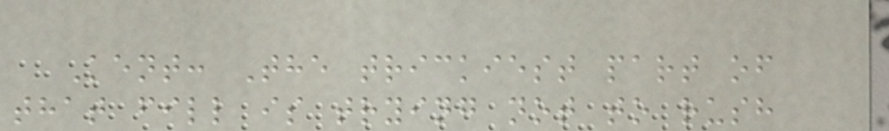Kent: The trickiest part of
that fill is trying not to rush
